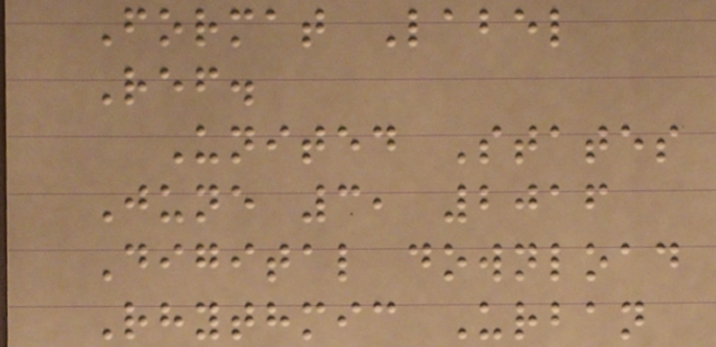Format Label
Ref.
United States
June 3, 2016
Digital download
Rhythmic Urban
